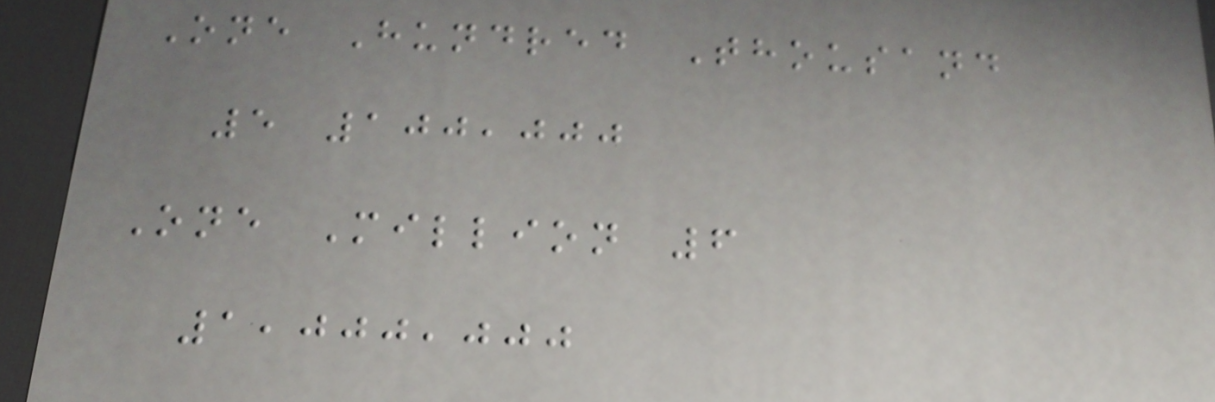One Hundred Thousand
5 100,000
One Million 6
1,000,000
